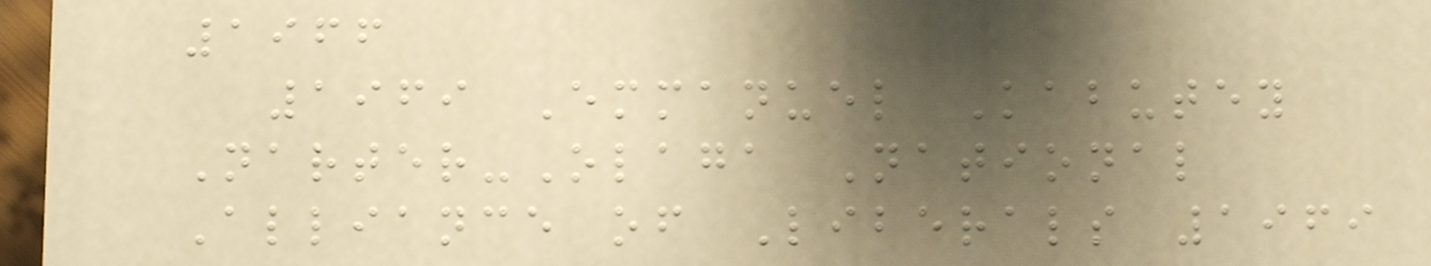1966
1969 Emmanuel Kabutey
Narter-Olaga National
Alliance of Liberals 1969
